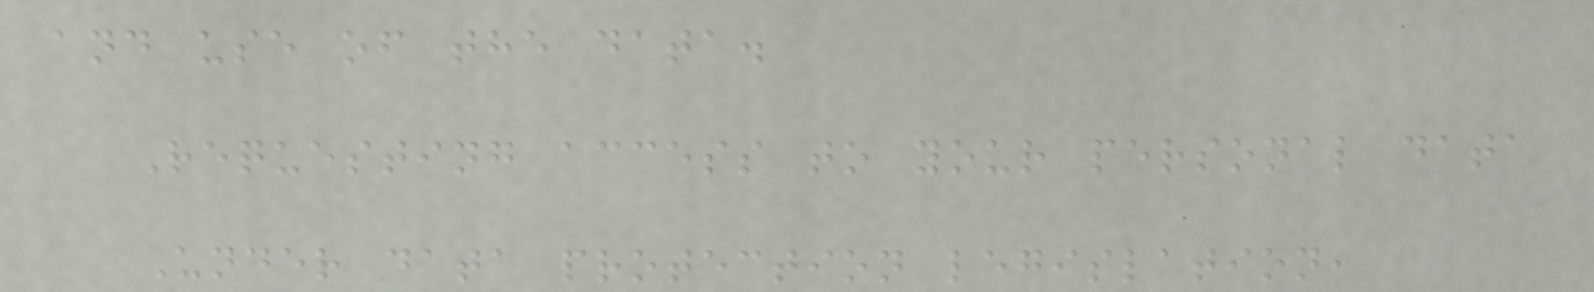and use of the data.
Requesting access to your personal data
Under data protection legislation,
